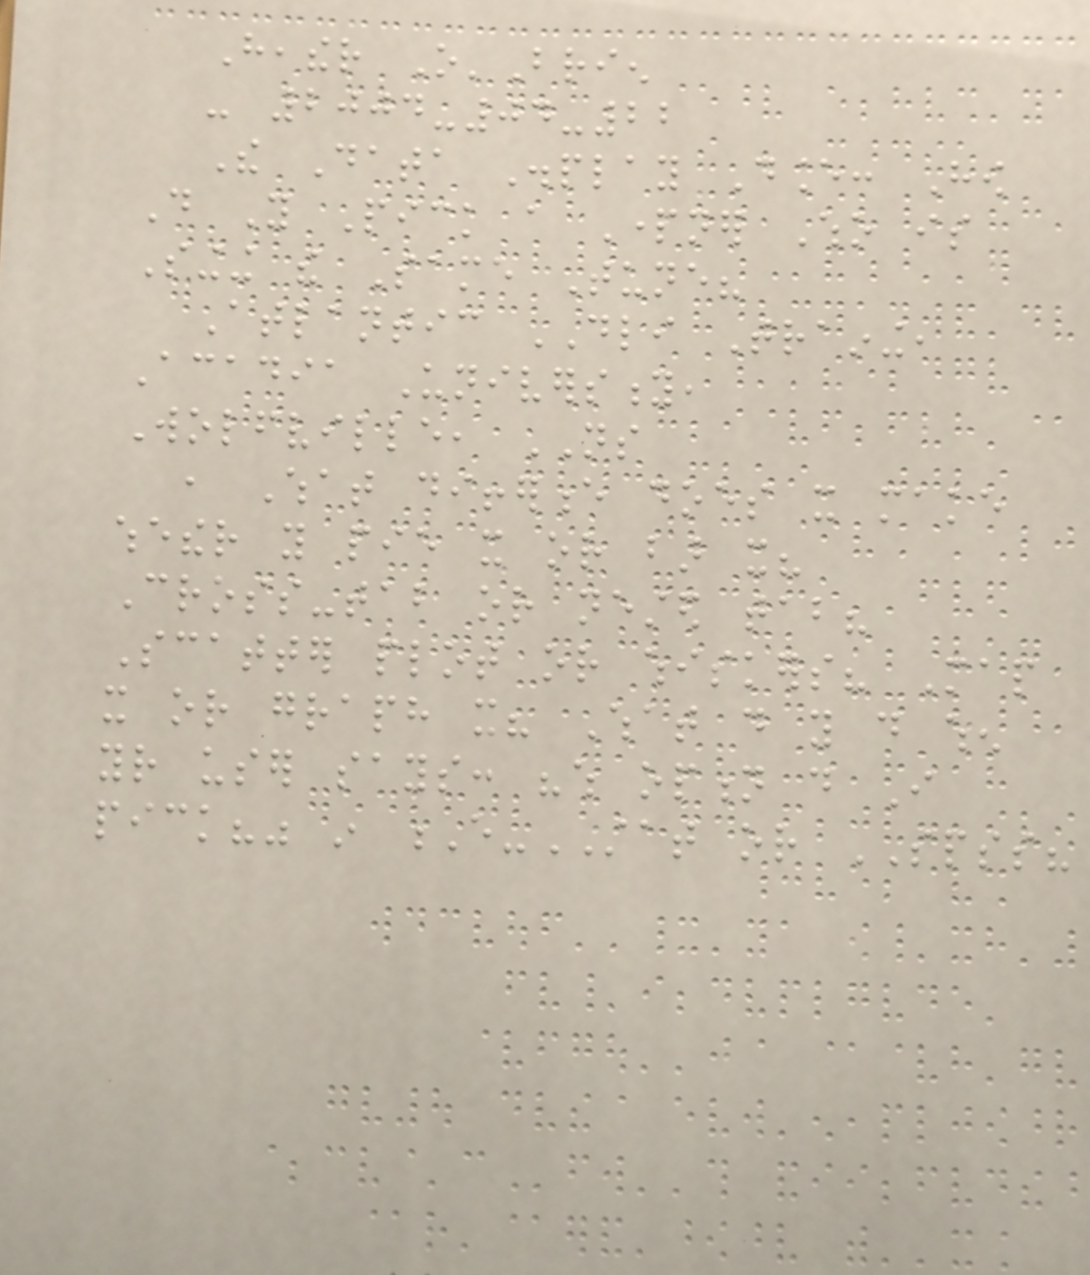Heather O'Brien
- 2004-04-22
The Data Display Dance: How
Do You Pick a Partner Who is
Singing the Same Tune?
Atlantic DLI Training,
Acadia University,
Wolfville, NS
, What difference does it make
whether you pie it or bar it?
Cross-tab or nested tab?
Scatter plot or whiskers? Map
it or graph it? What do you do when
your user says: "which option do I
pick?" in E-STAT or SPSS?
